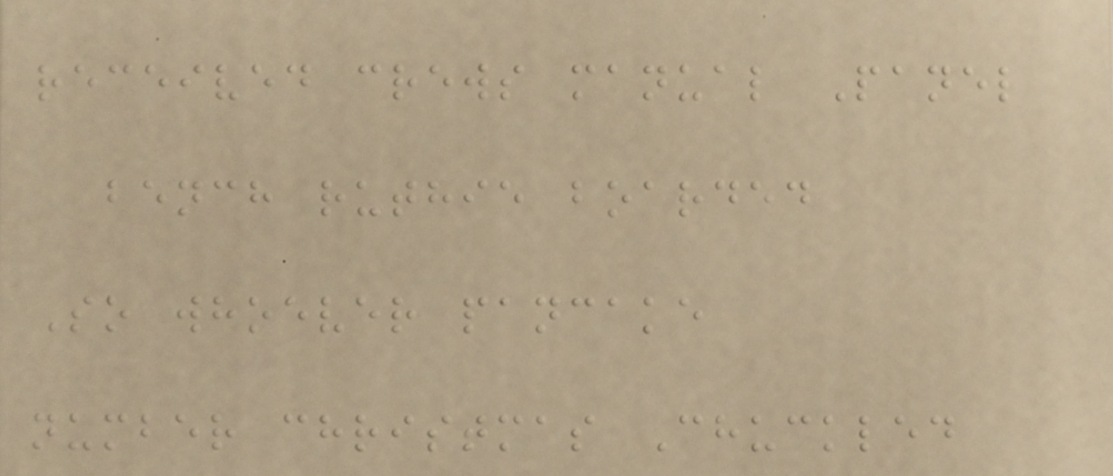received crews manual Panel
bench ruthie boarded
So whoever pancake
number christmas Chuckled
